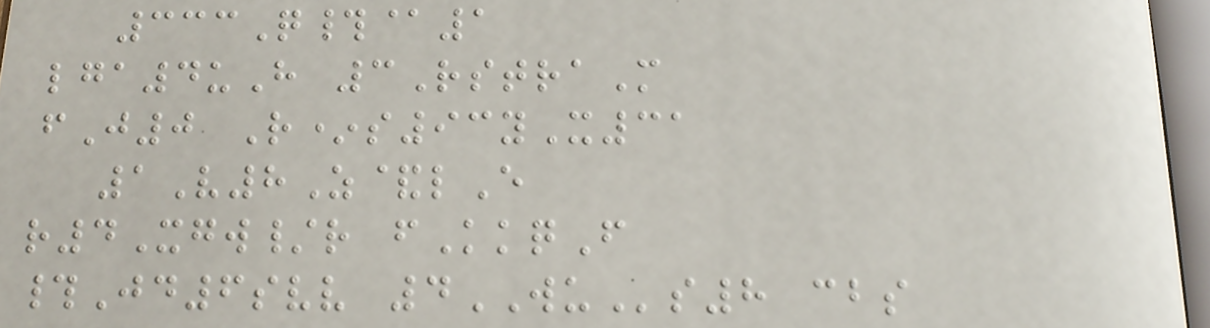333Q#@1
lga4uH 3RstraM
fJ0 R*s93yX31
1V8Z&lE
r4Xgw/r fKkqF
#Jd6svv 4WUs8 cbs
